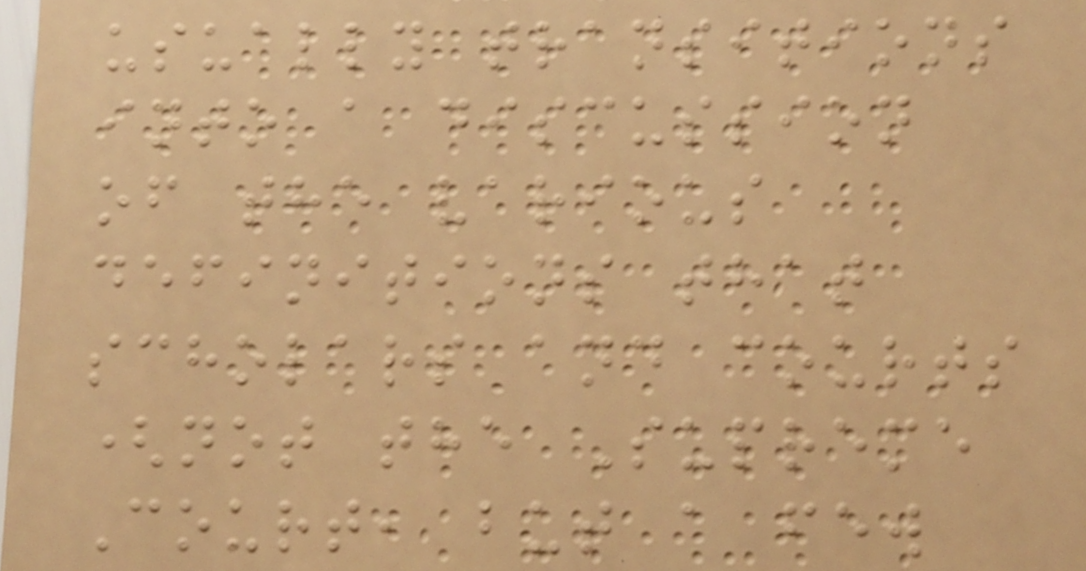usually transitions
into a discussion
of the various
definitions that
scholars and courts
(not the Supreme
Court, but a few
